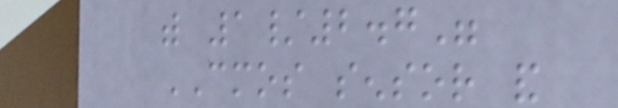with 1/2.7"
CMOS sensor and
